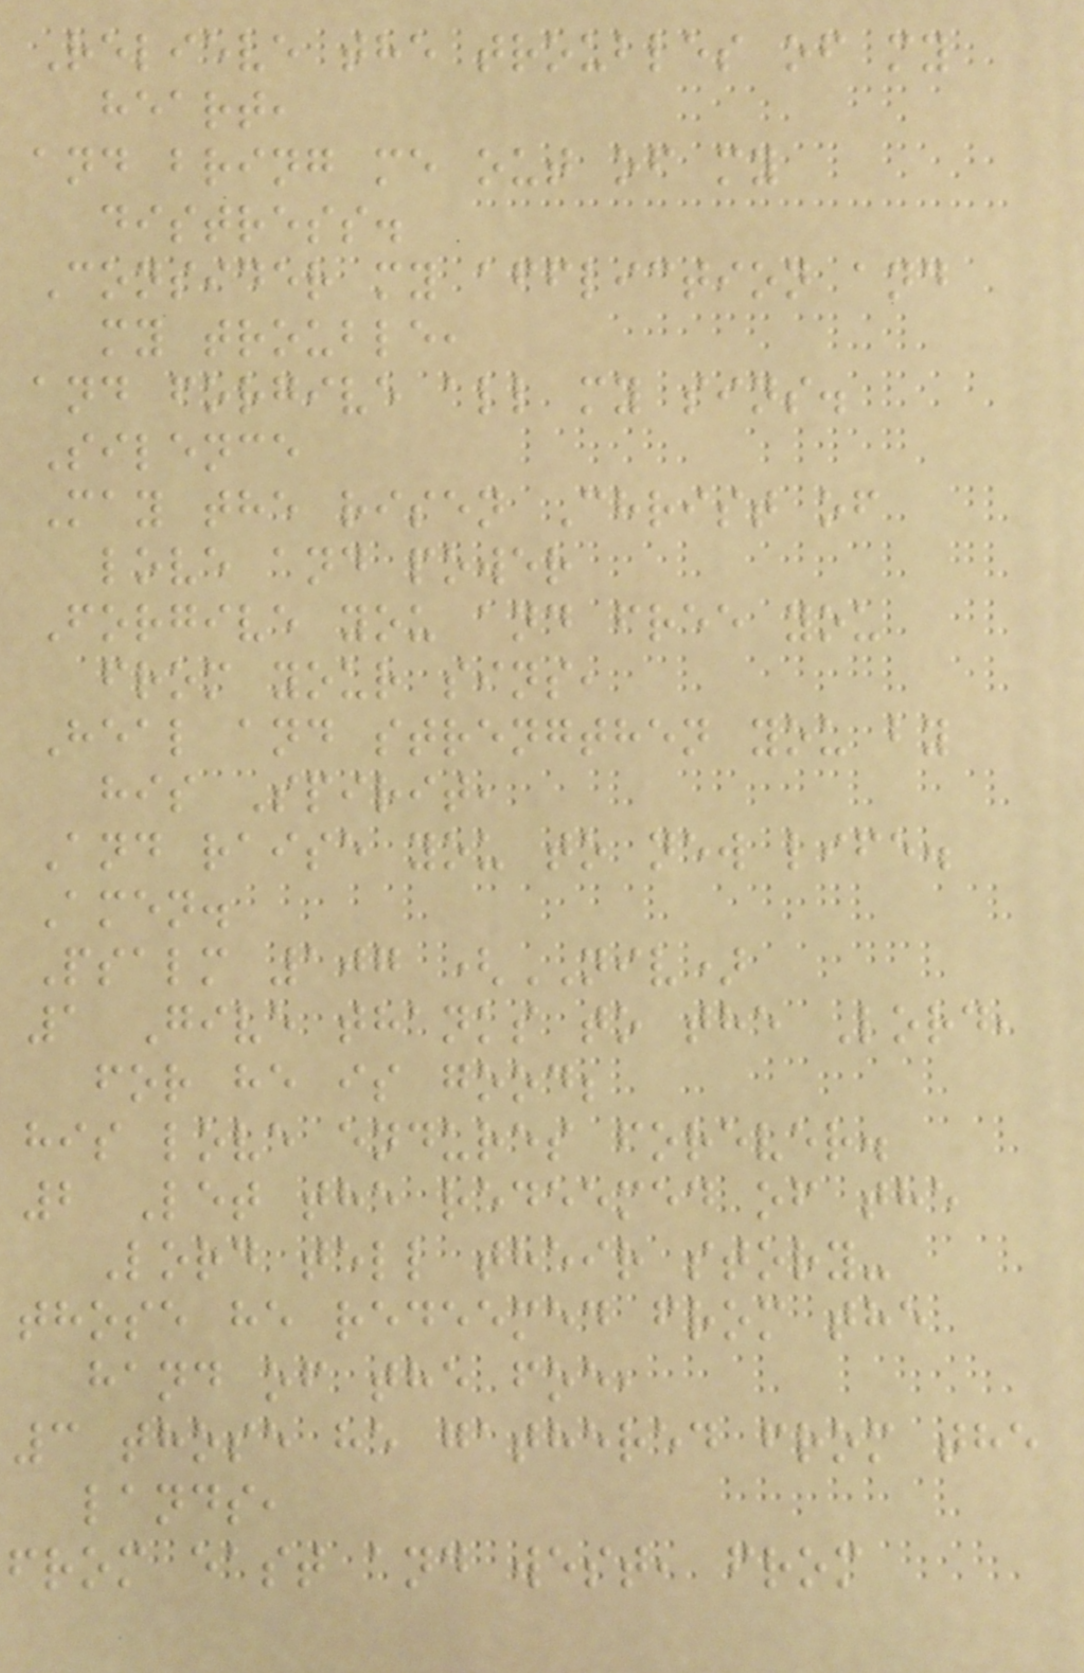Relieve the troubles of my
heart,
and bring me out of my
distress.
Consider my affliction and
my trouble,
and forgive all my sins.
Silence
May the risen Christ of
love and power
Forgive you and free you
from your sins,
Heal and strengthen you by
his Spirit,
And raise you to new life.
Amen.
Psalm 107 (NIV)
1 Give thanks to the Lord,
for he is good;
his love endures forever.
2 Let the redeemed of the
Lord tell their story-
those he redeemed from the
hand of the foe,
3 those he gathered from the
lands,
from east and west, from
